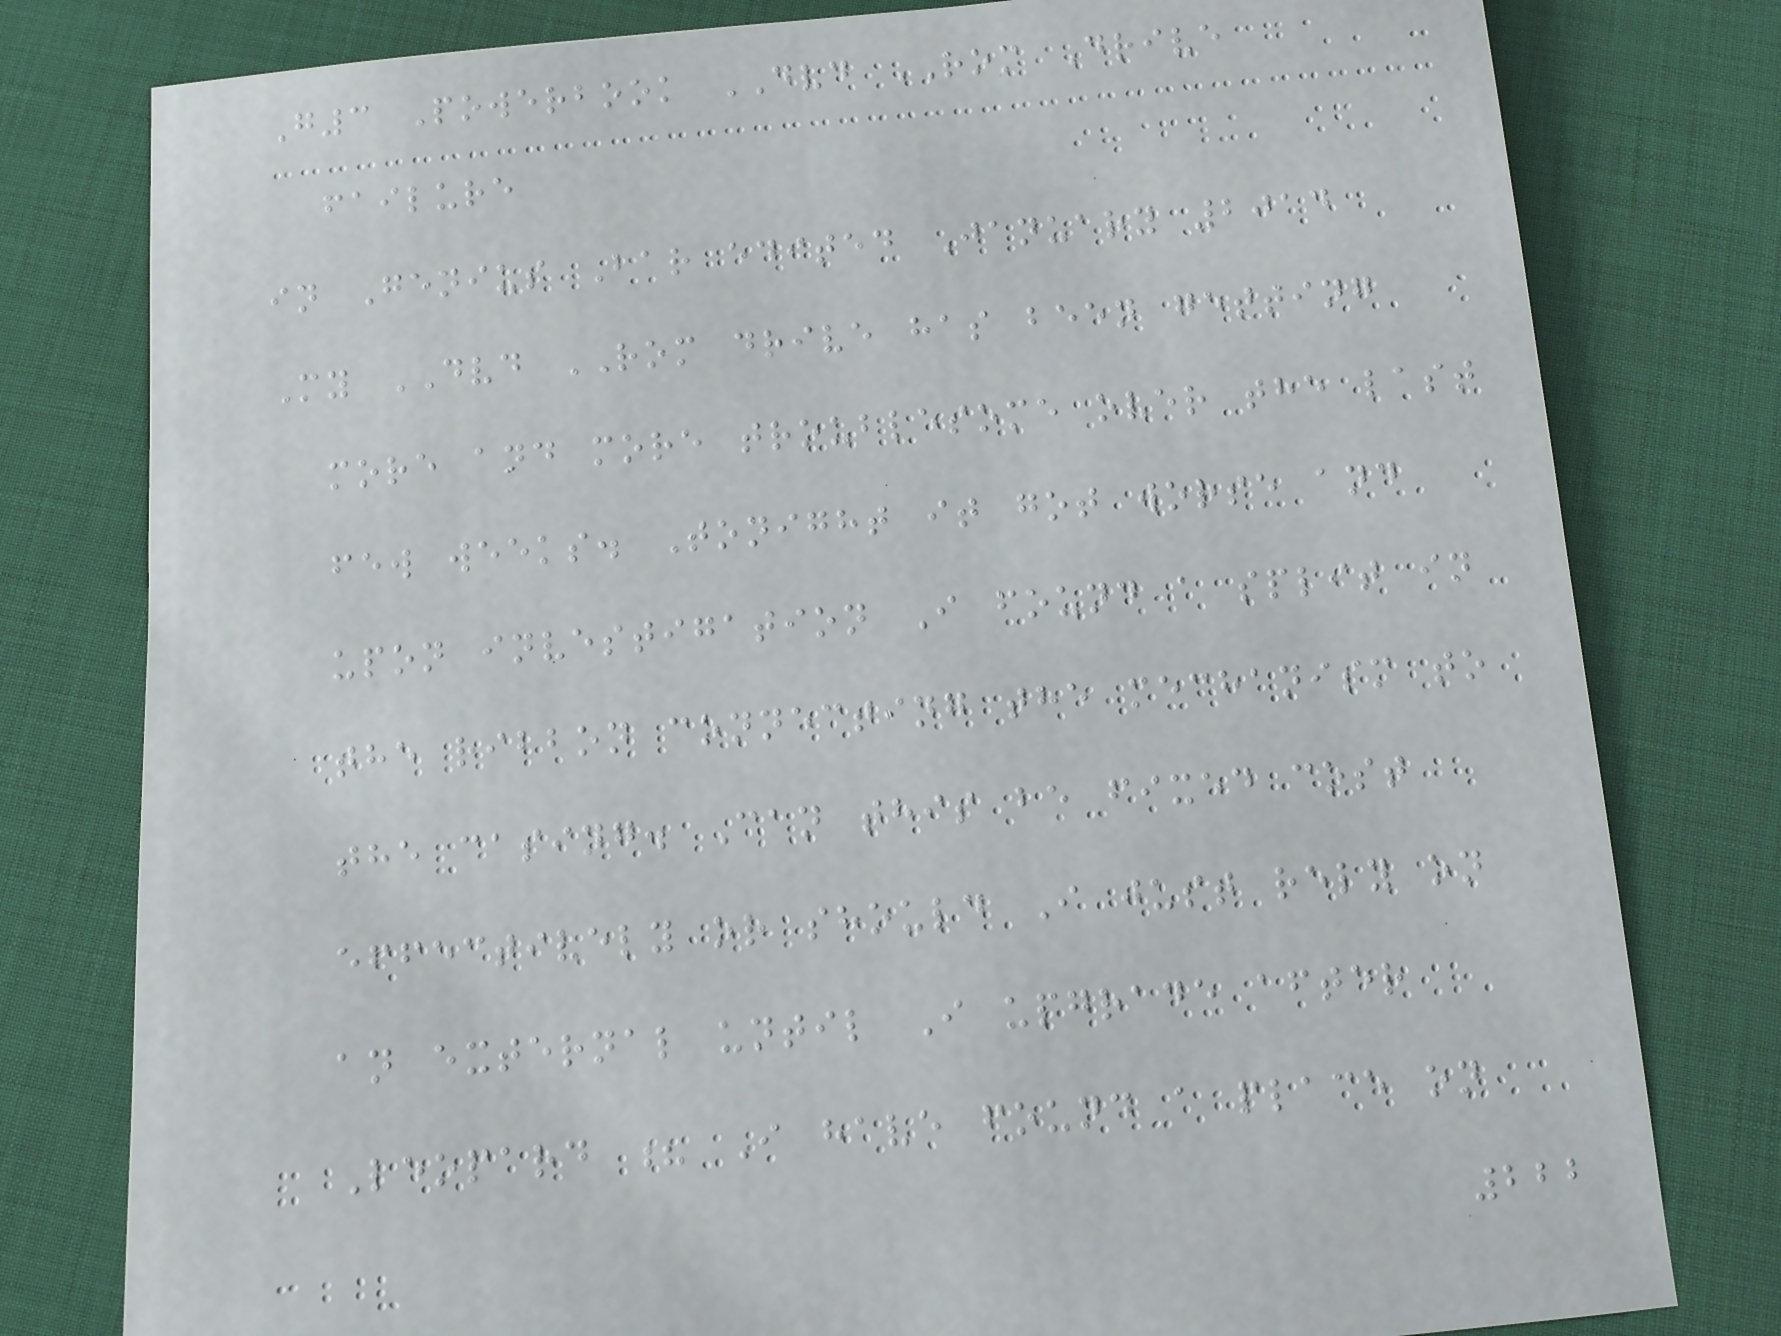G3 Powerbook DVD ROM Drive
failure
in Genius Bar edited January 2014
My DVD ROM drive has been getting
more and more troublesome over the last
few weeks. Tonight it got worse and
upon investigation I found a split in
the ribbon connecting the mechanism to
the casing. Can this be fixed cost
effectively or should I just rely on
an external until I upgrade after
Leopard ? I have found a place on
222
